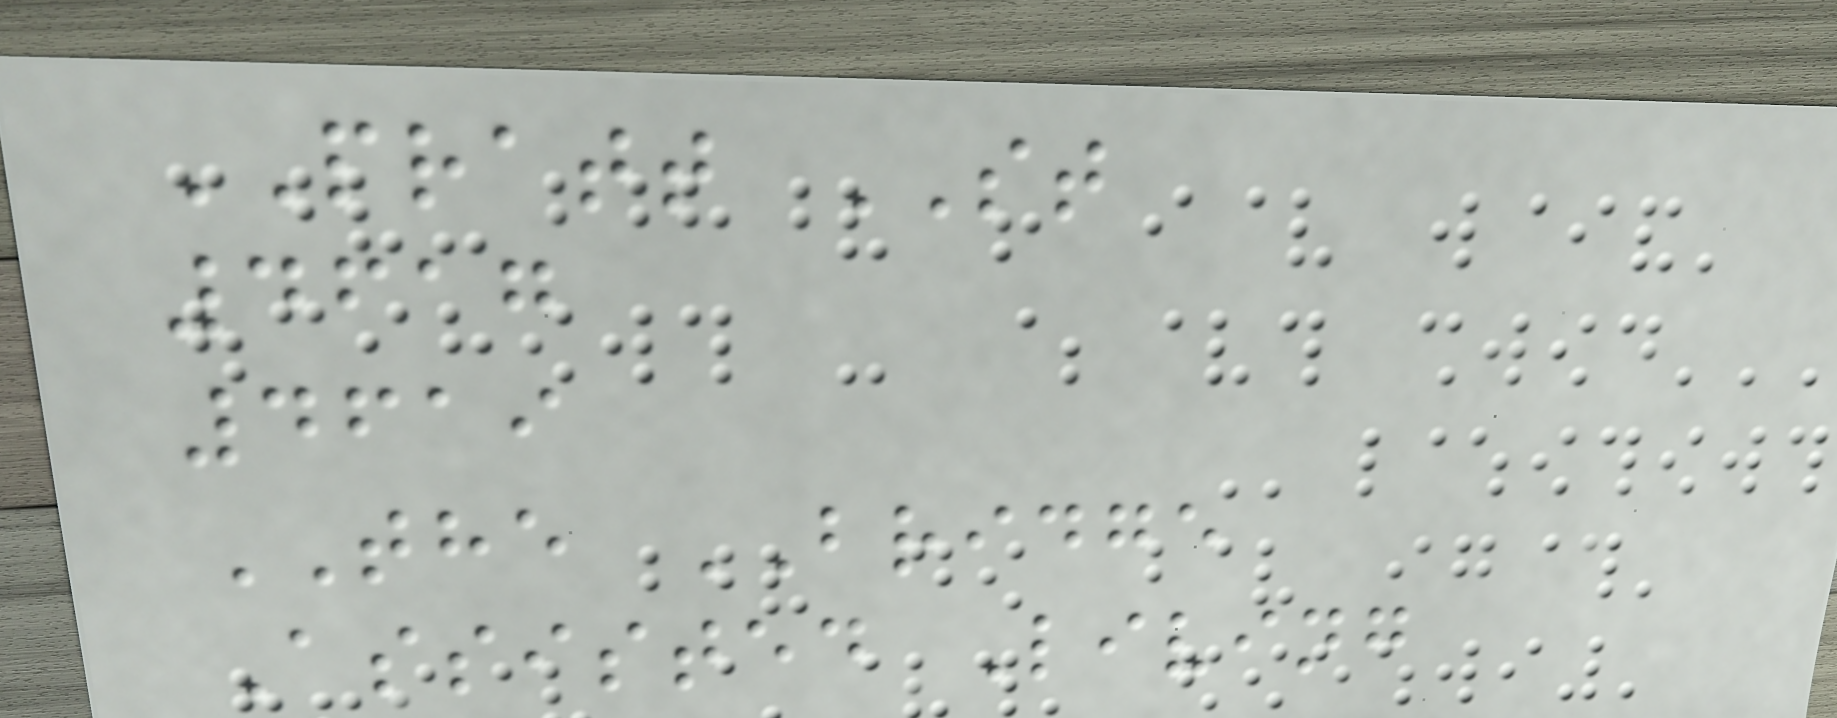PRATT ST
4617
4619
THE BRIDGE
Assisted Living
